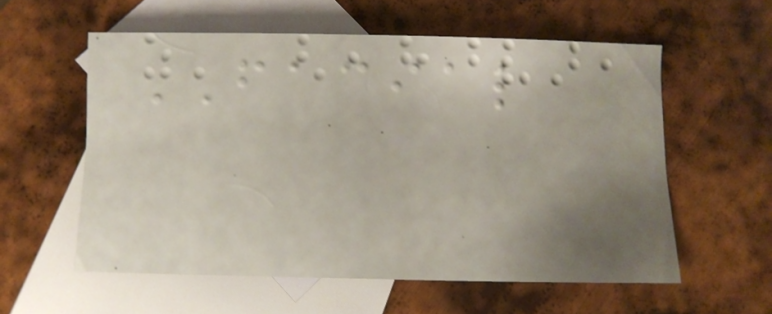FACIAL
